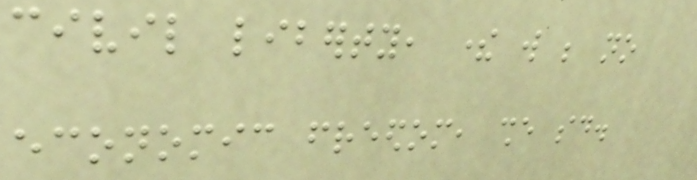civil liberty, there will be no
economic freedom, she said.
